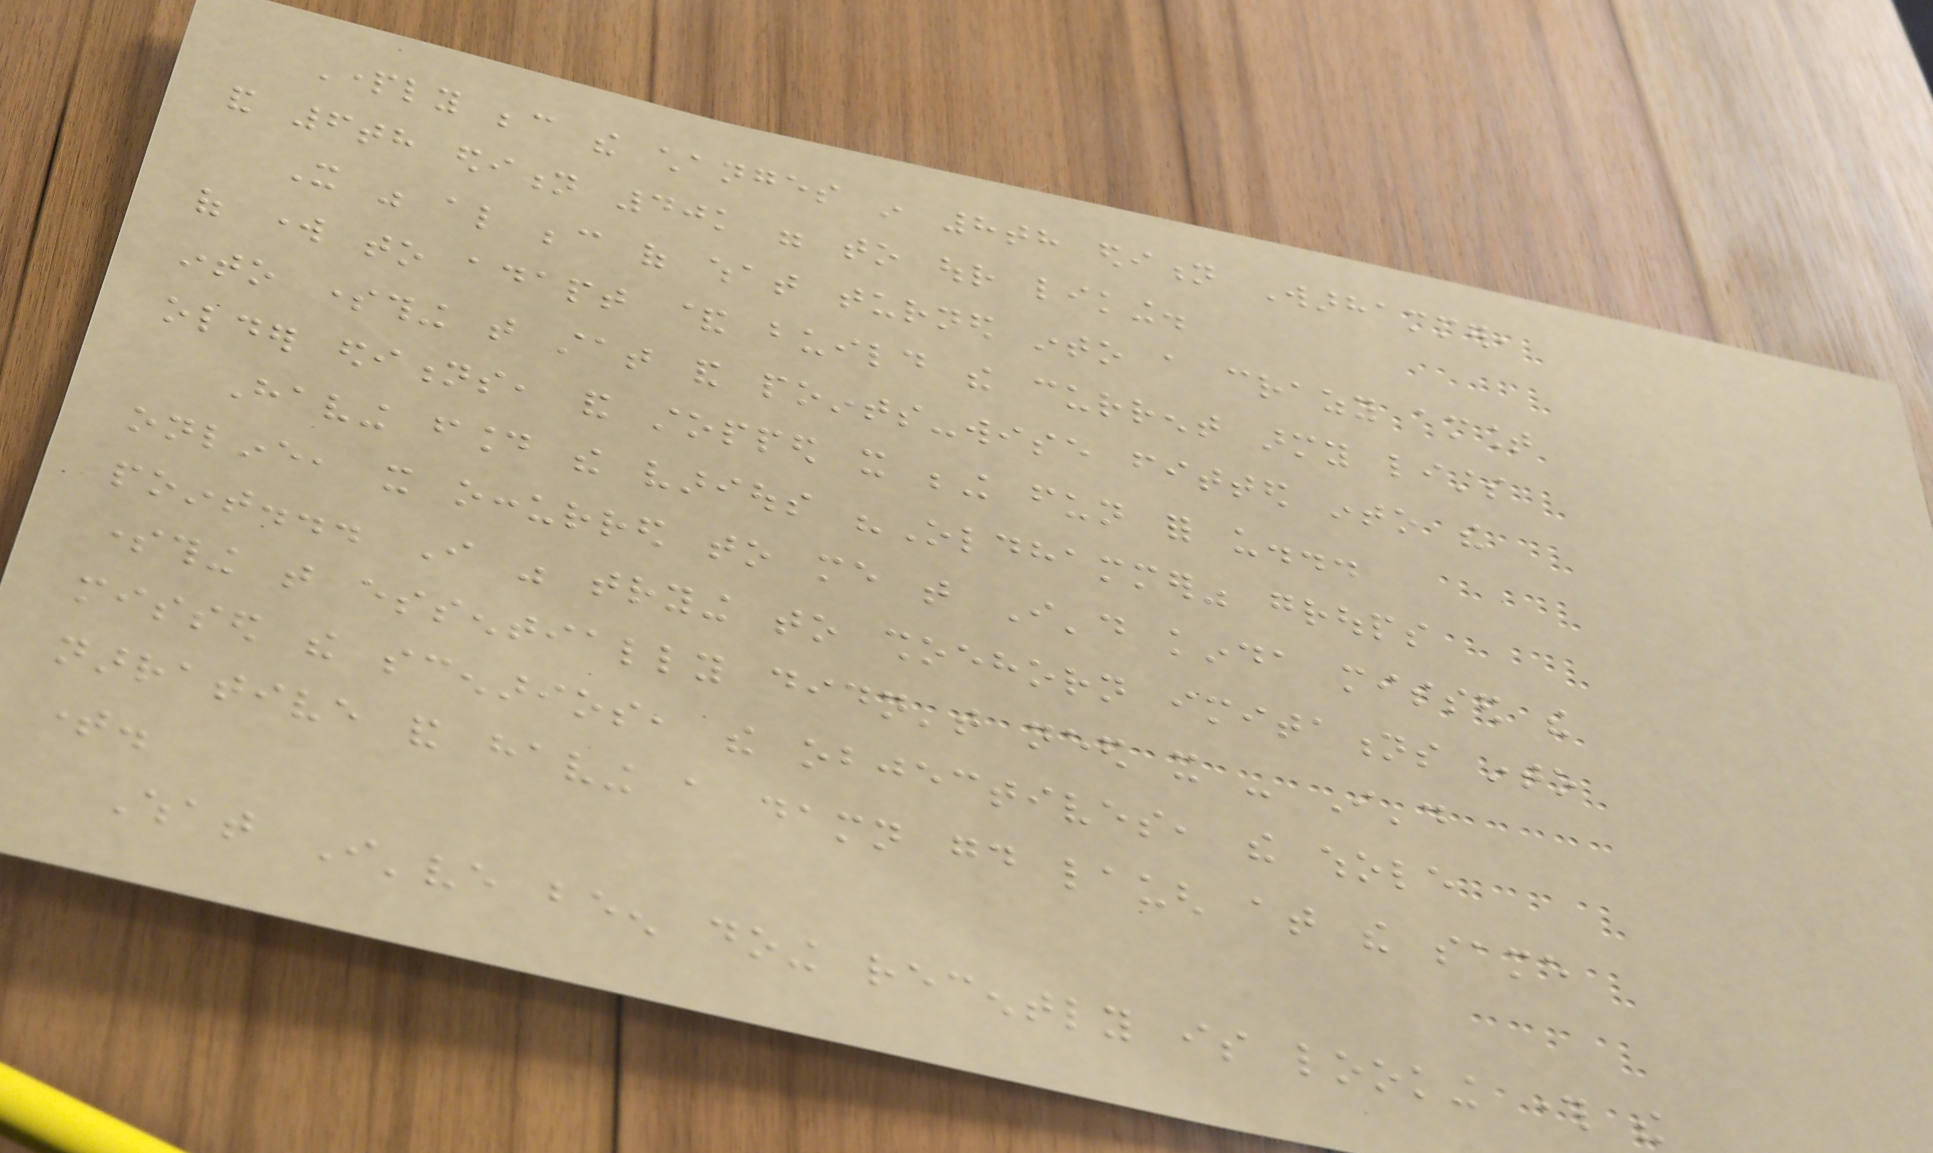Partly because the changes in 8th edition Warhammer,
and 6th edition 40k were to our liking.
It was also because of what turned into a crazy amount
of work to adapt & build the current army lists
into something that stat and points-wise fitted into the
older editions, and stopped it being fun for us...
Having found the various "Oldhammer" groups
online, it occurred to me that I'd kinda missed the
point... I was trying to shoehorn imitations into
something that essentially didn't need it - I'd
missed the scenarios, the objectives, the whole
narrative and having a damn good laugh at the same
time.
What I've been doing recently is looking through the
